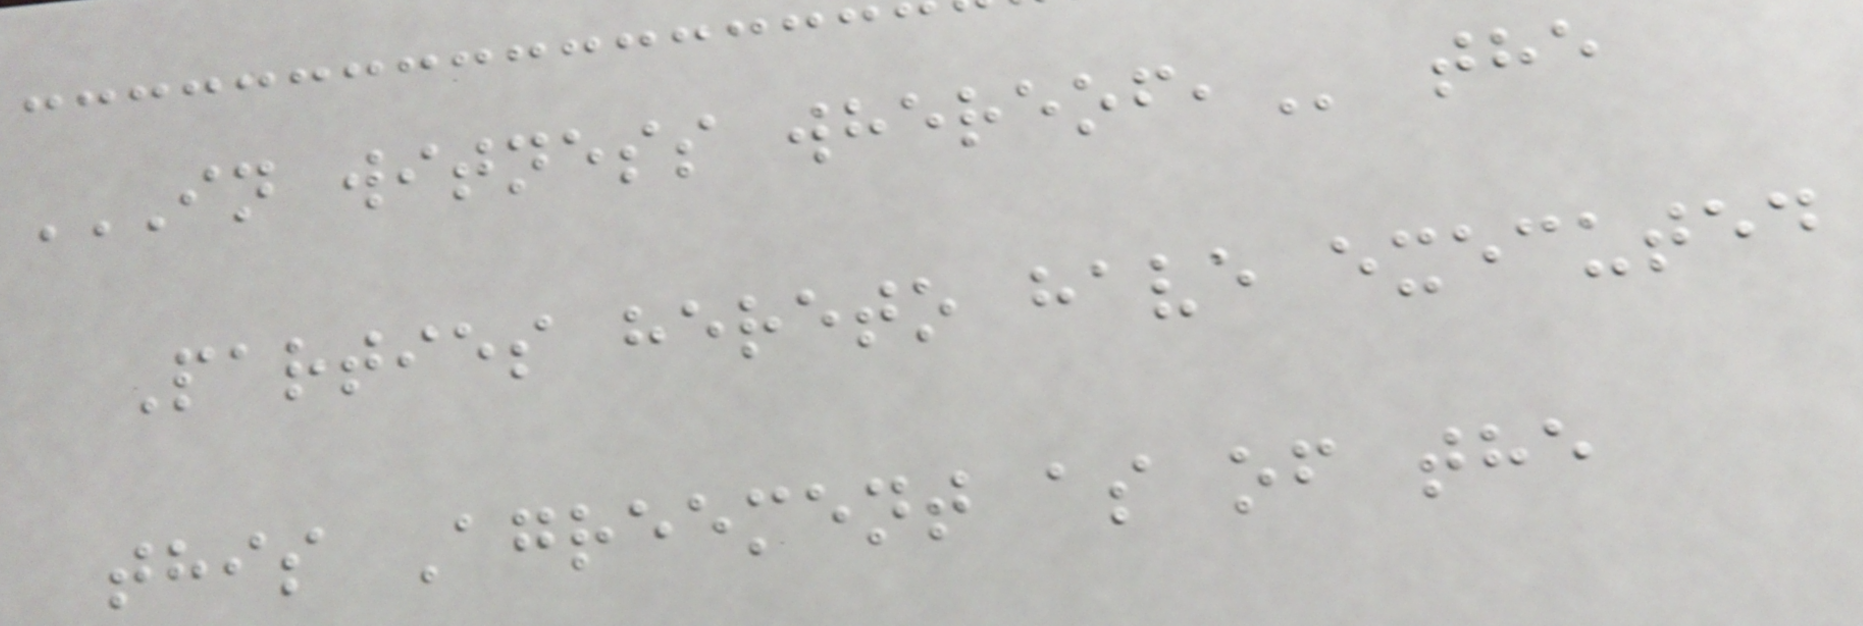IN WITNESS WHEREOF, the
Parties hereto have executed
this Agreement as of the
